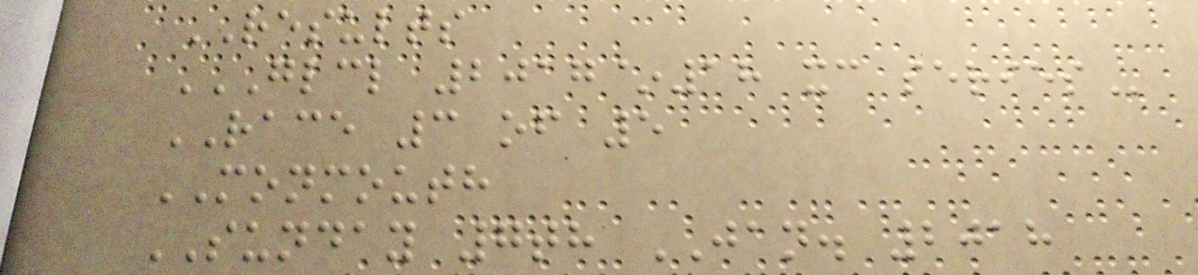RESULTS
GLCL 2017~18 XC SERIES
RACE 3 of 5
MONMOUTH
SUNDAY 7th JAN. 2018
